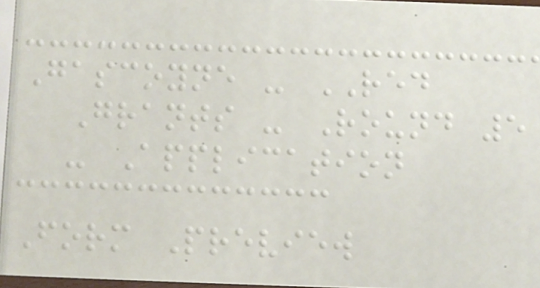Gascoyne - RED
Grants - Round 5
- Application
Form Preview
